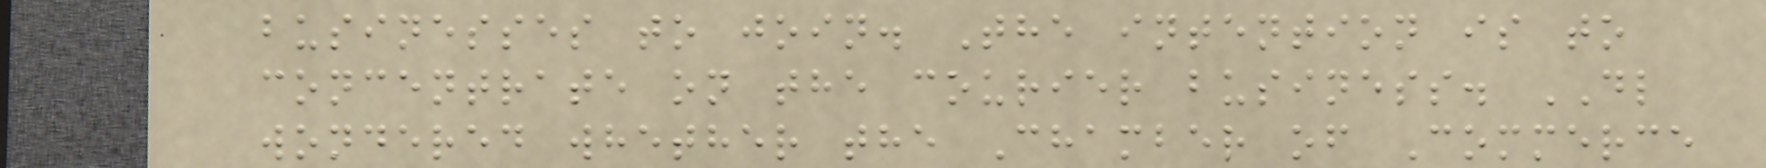businesses to join. The intention is to
concentrate on the courier business. DL
wondered whether the Chamber of Commerce
